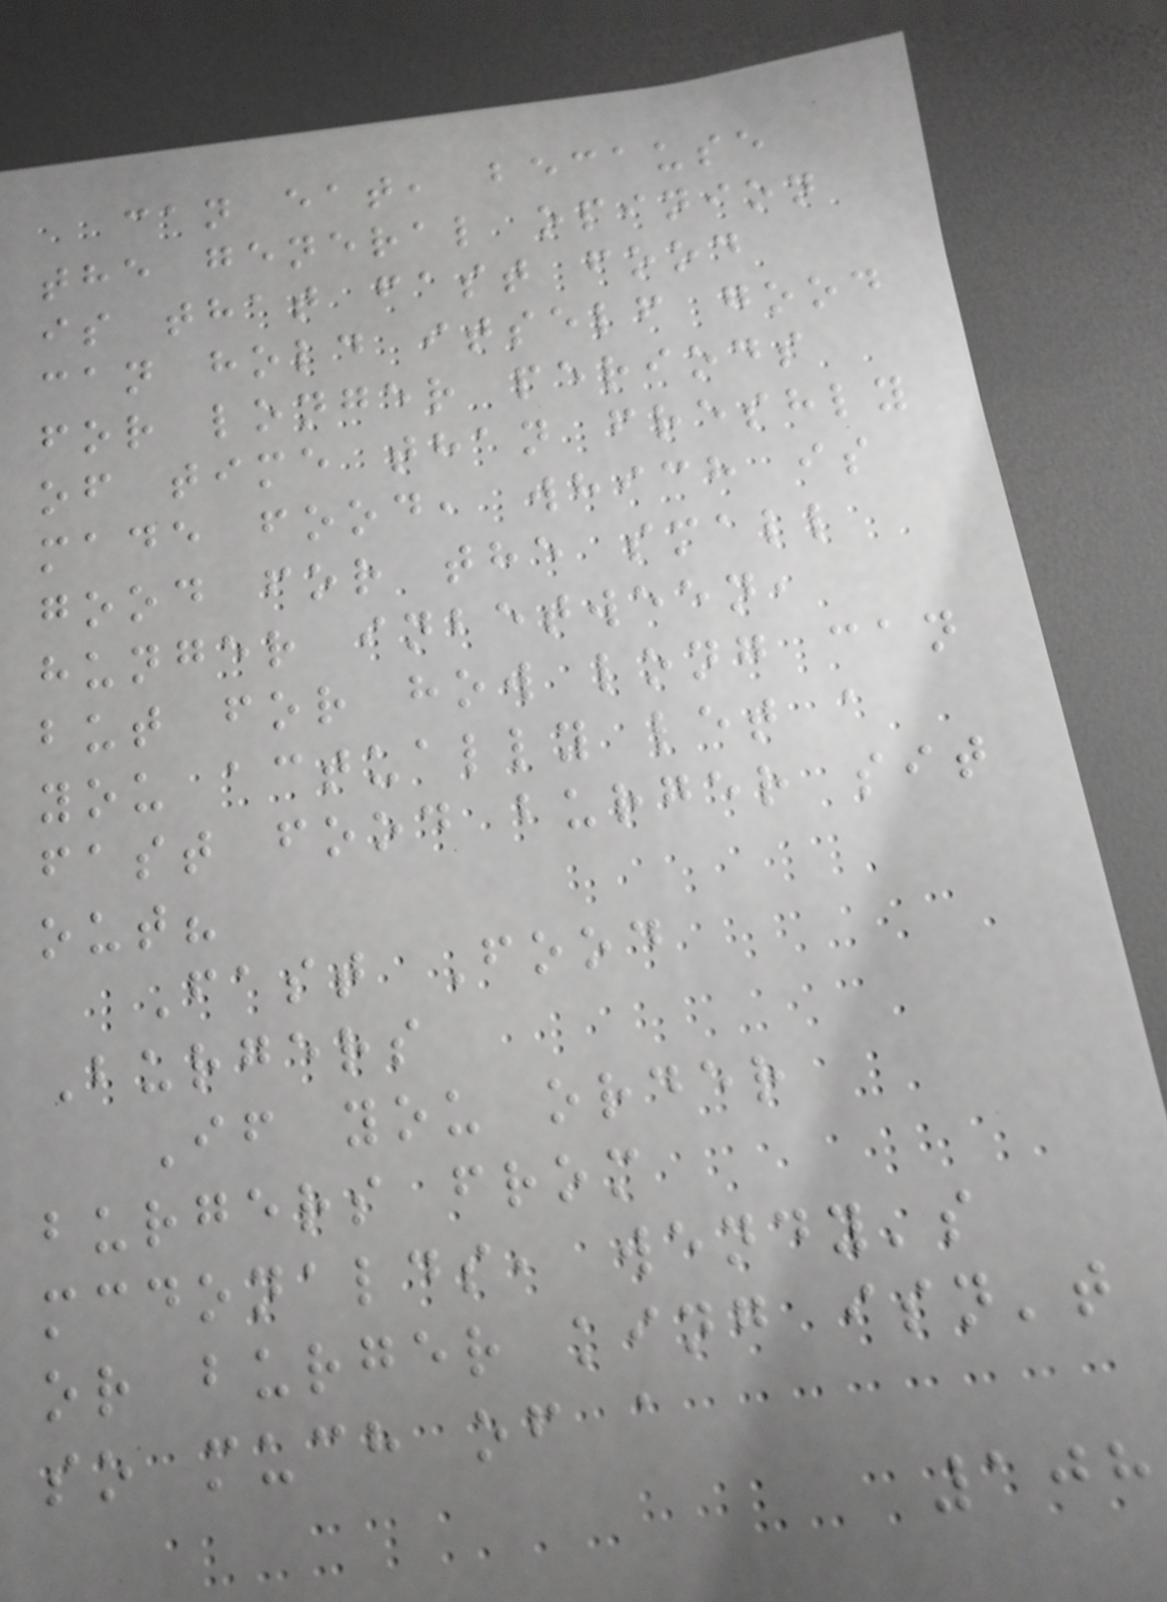can eat, because
the general opinion
is that fast food
can hold itself good
for longer periods
of time than freshly
made food, which is
good for the small
hunger inbetween,
but for how long can
you actually let a
fast food burger sit
out?
Fast Food
Burgers
If you order
burgers from
mcdonalds, wendy's
or burger king isn't
so much of a
108
